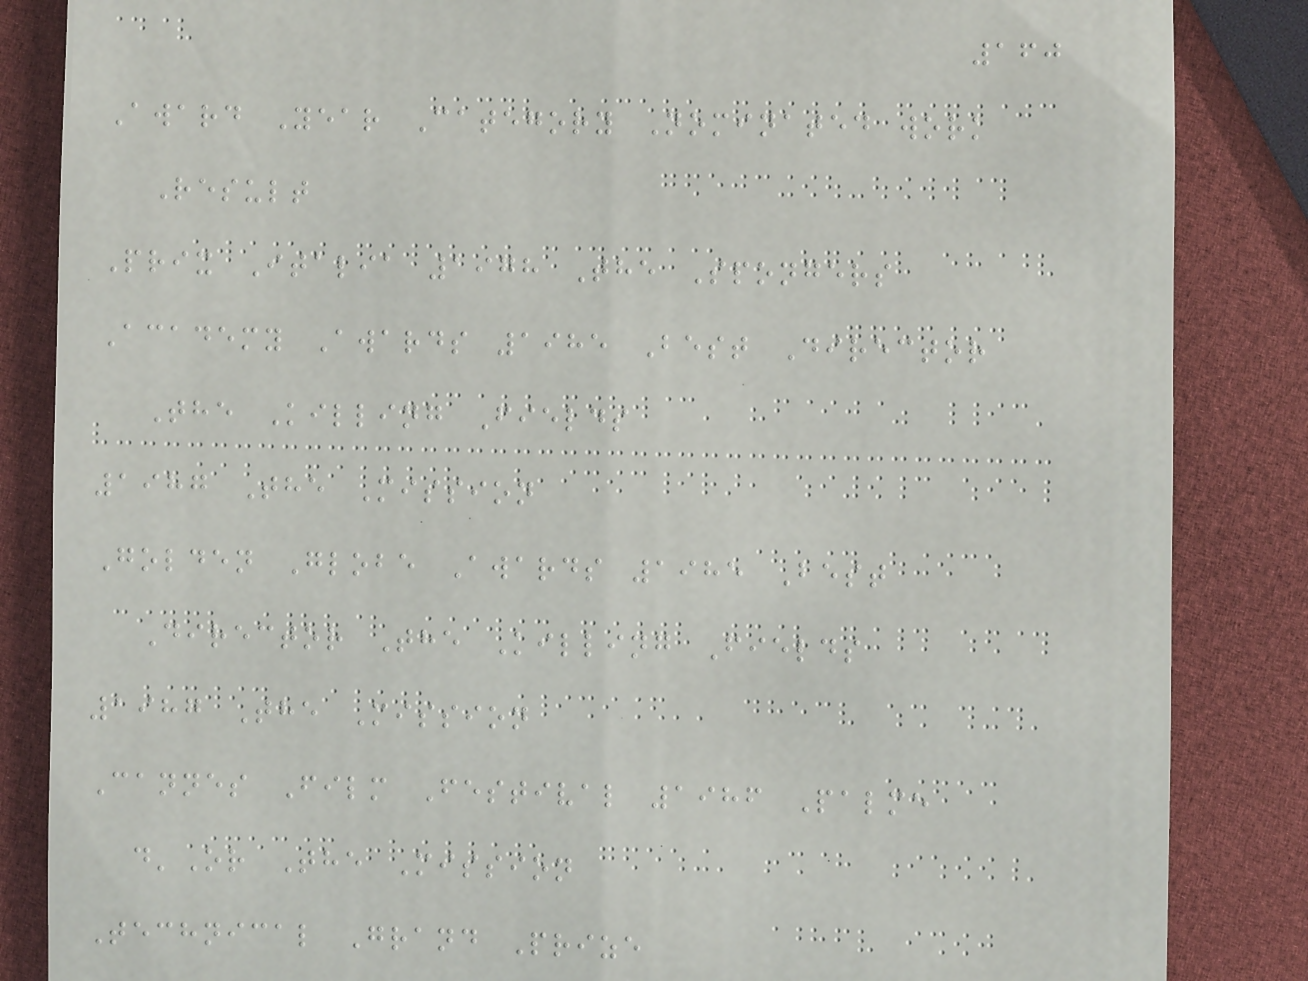160
Award Year Category Nominated work
Result
Prix Italia 1978 The Spongers
Academy Awards 1985 Best Director
The Killing Fields
1987 The Mission
Golden Globe Awards 1985 Best
Director The Killing Fields
1987 The Mission
Cannes Film Festival 1986 Palme
d'Or The Mission
Technical Grand Prize
